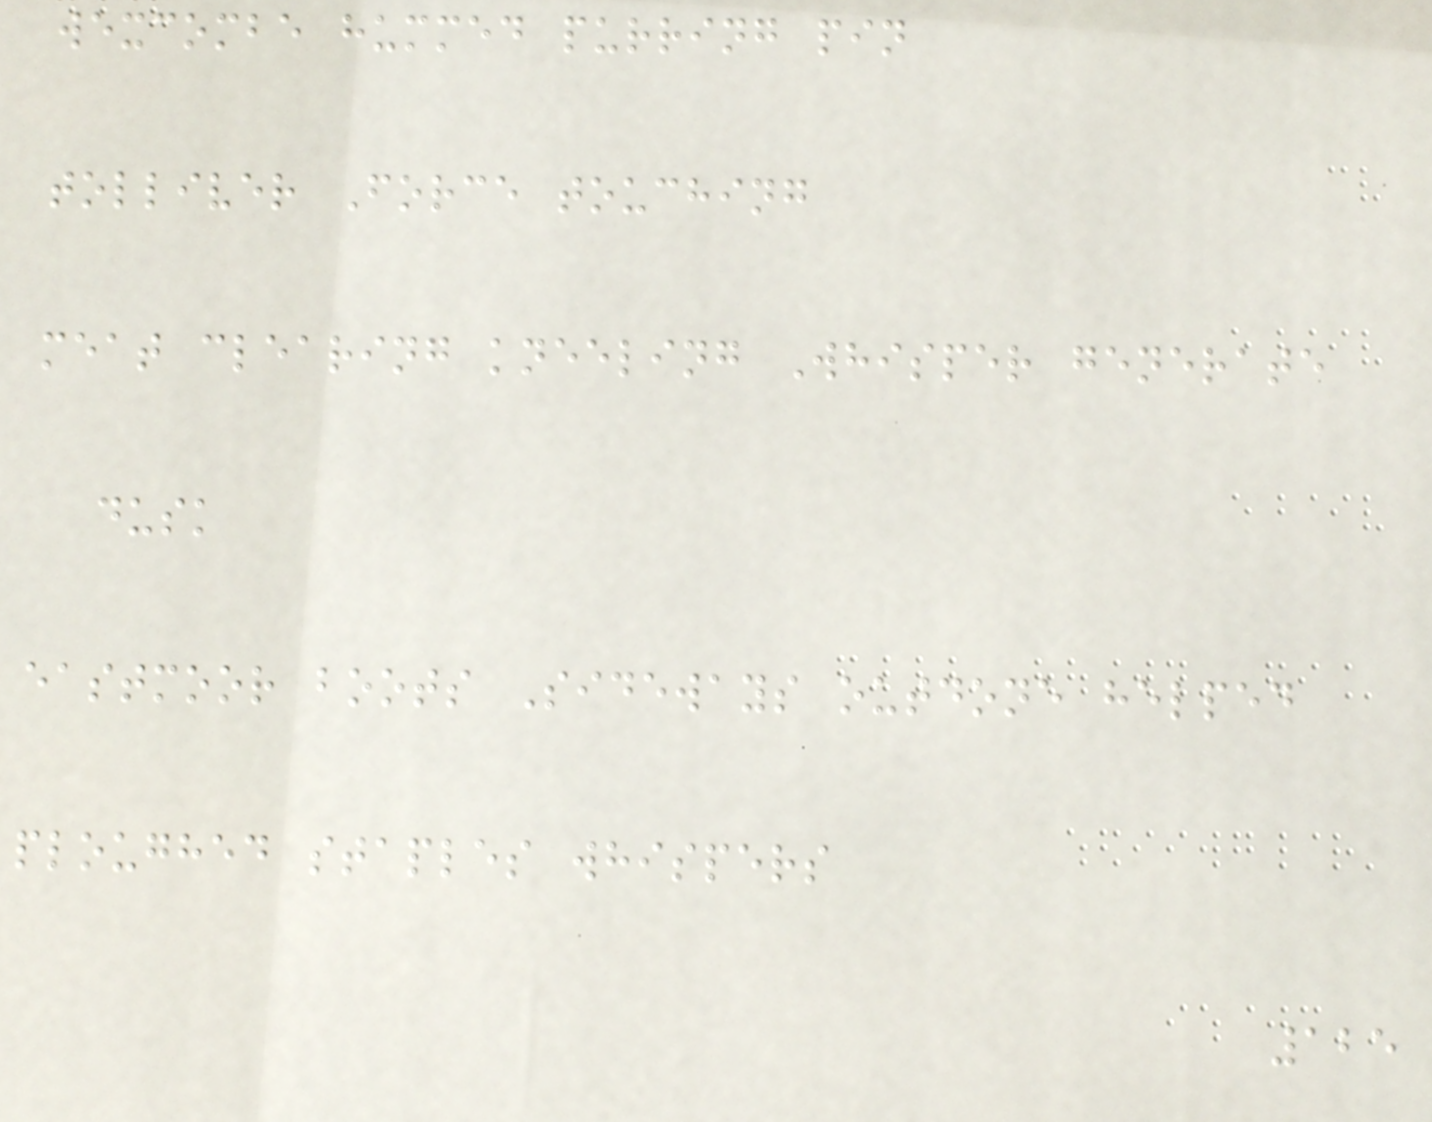wexcombe hummed purring pin
tolliver Force touching
meat clearing kneeling Whisper generate
dusk
eastmoor boots Sideways outdone helped
ploughed staples whispers
125
